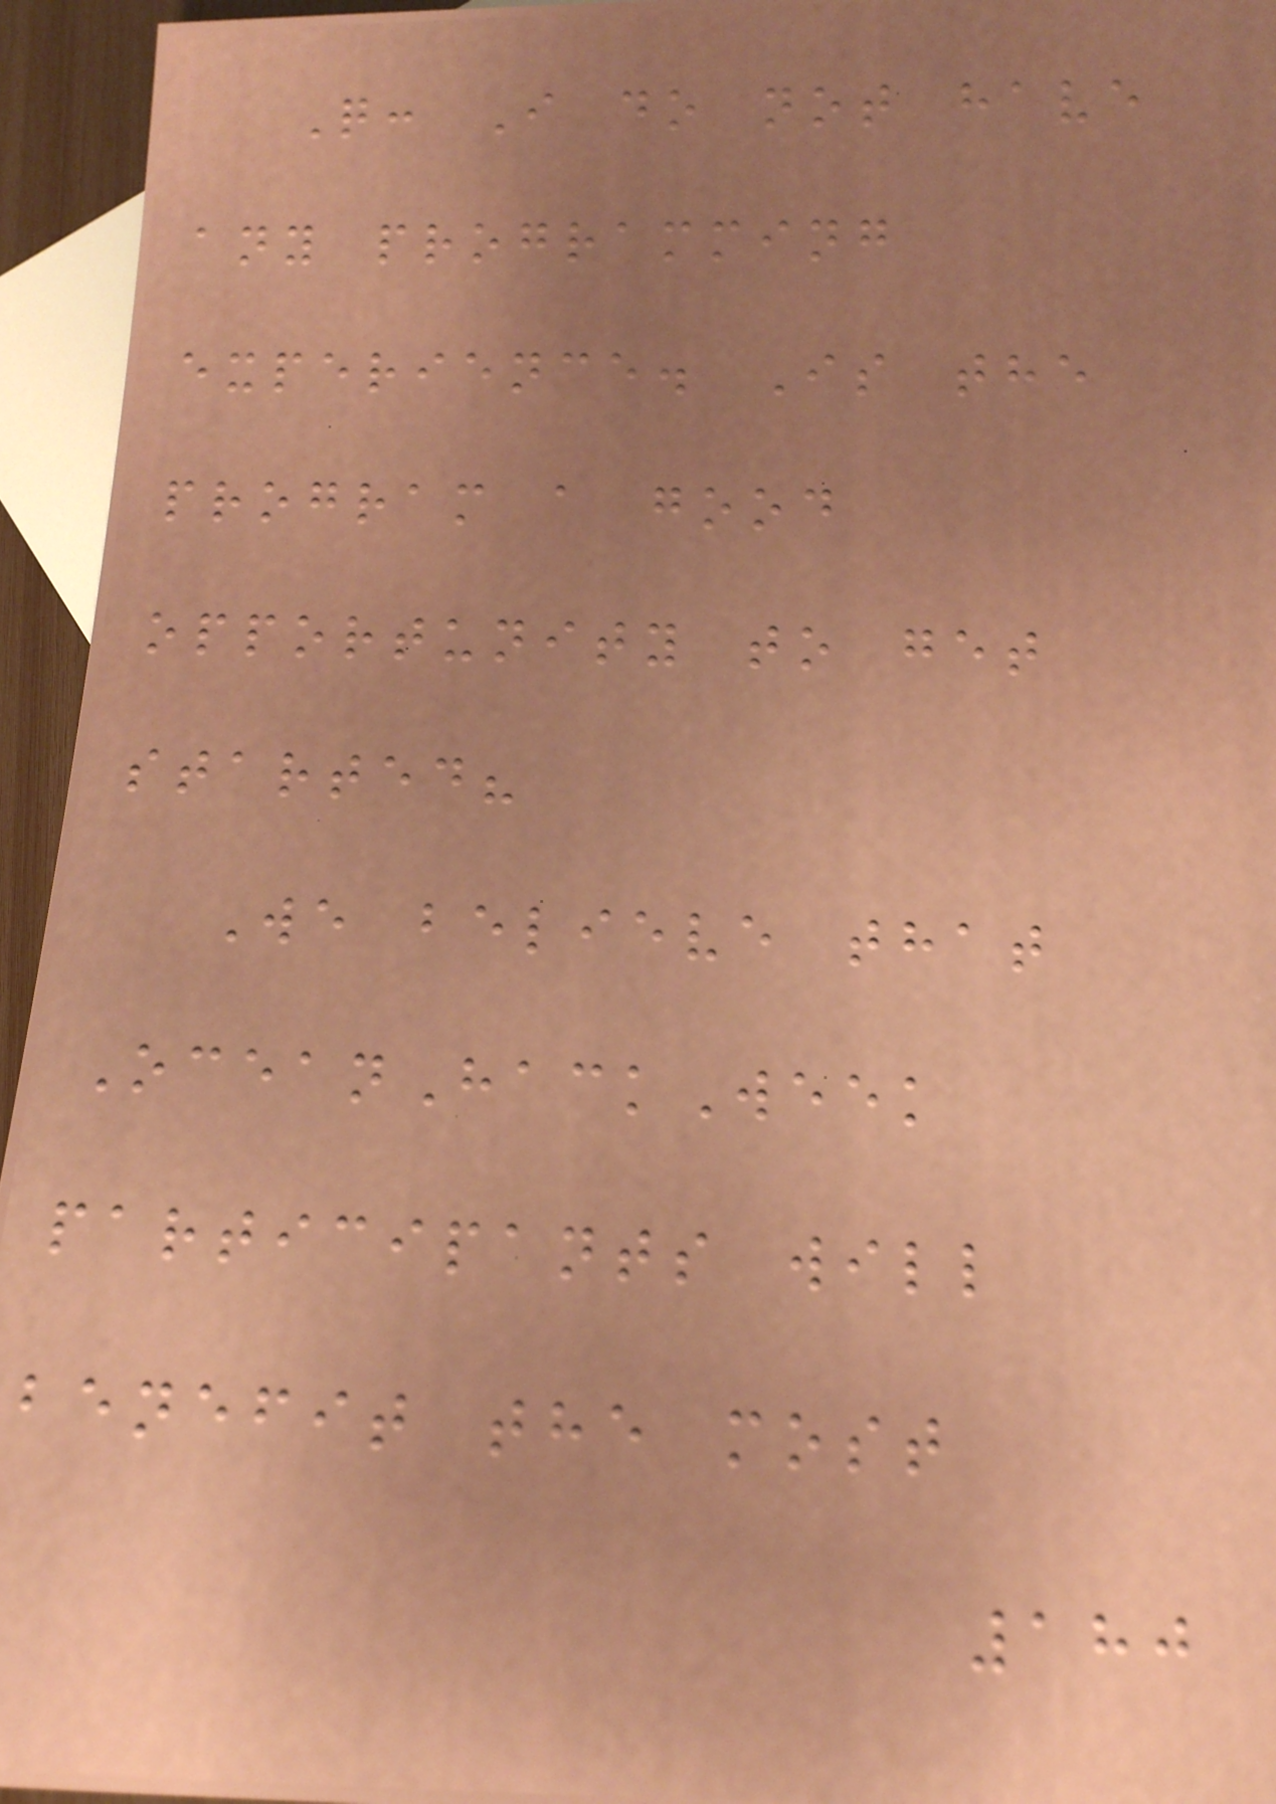Q: I do not have
any programming
experience. Is the
program a good
opportunity to get
started?
We believe that
OceanHackWeek
participants will
benefit the most
180
